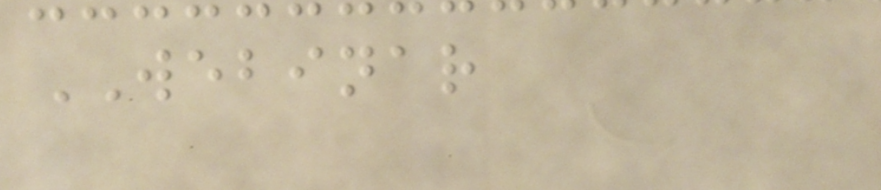WEBINAR
